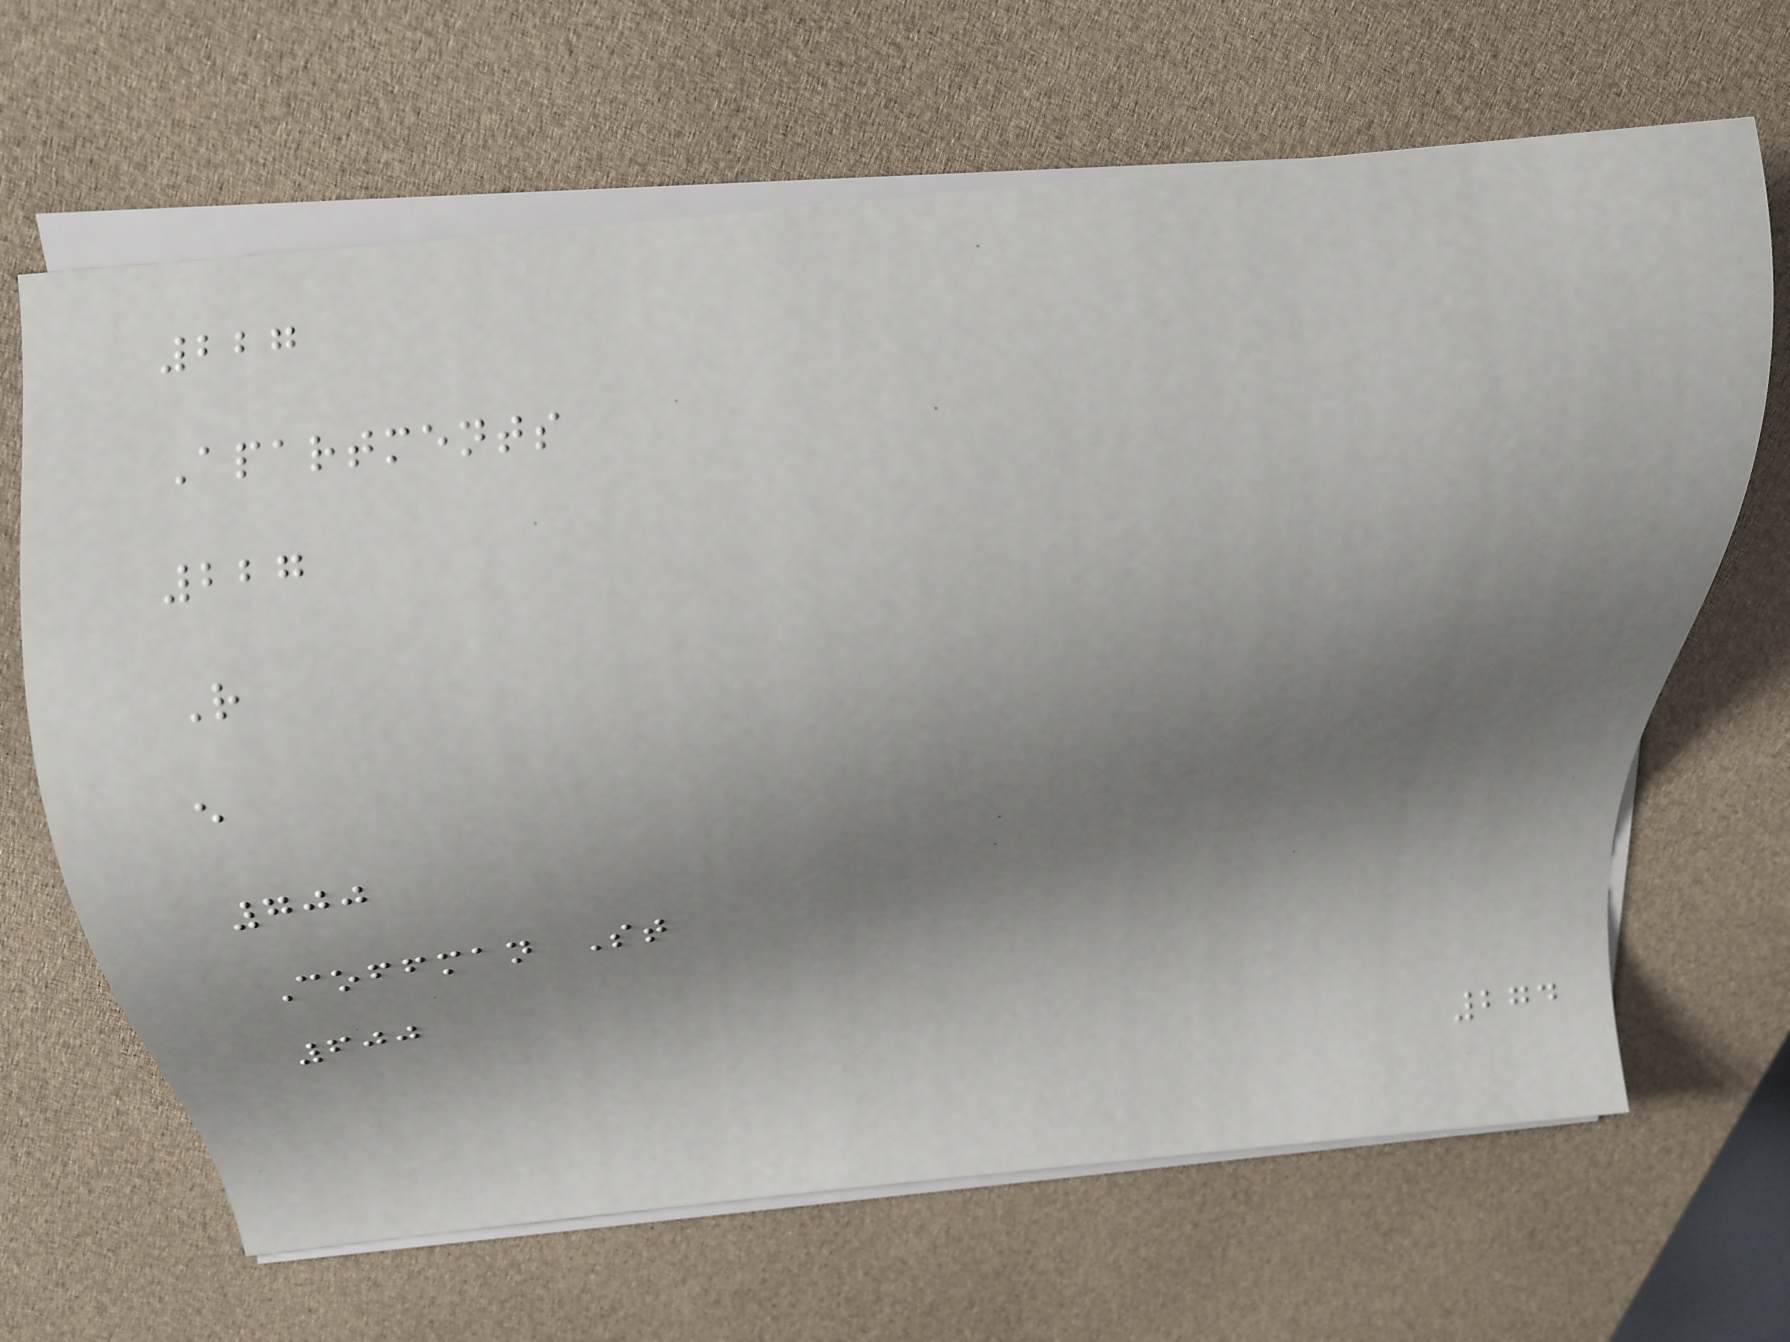227
Apartments
227
R
e
700
Coffman St
600
274
